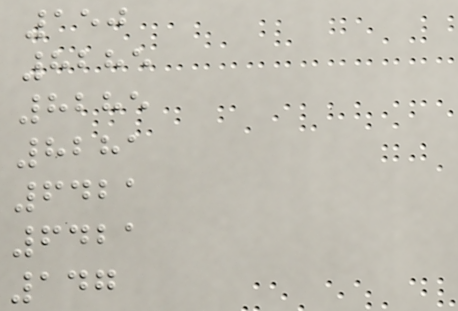150
8285
8285
8281
6421
6421
147
